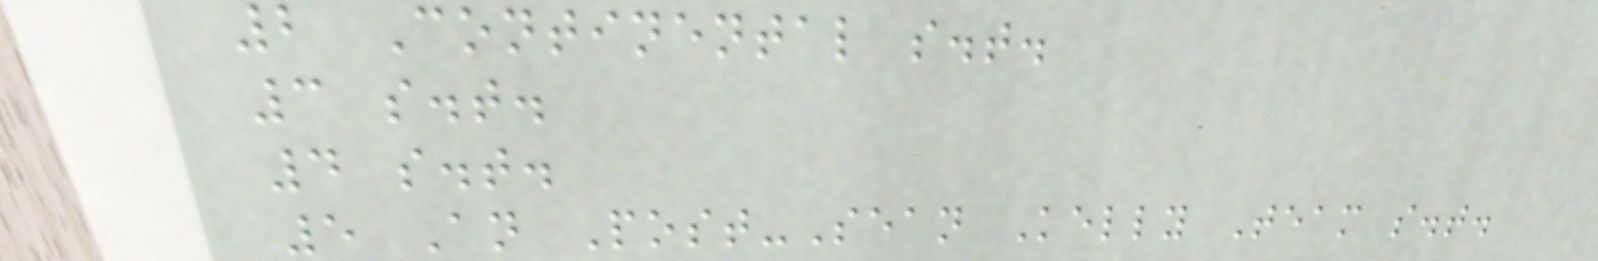2 Continental s.t.
3 s.t.
4 s.t.
5 An Post-Sean Kelly Team s.t.
